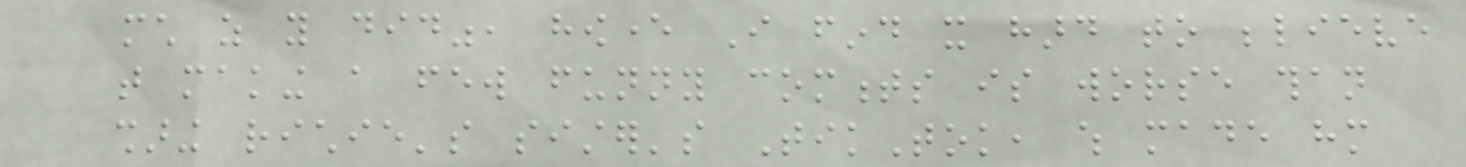much as you did", however I find it hard to believe
that making a few funny comments is worse than
sharing richie's sister's TikTok, which made him
